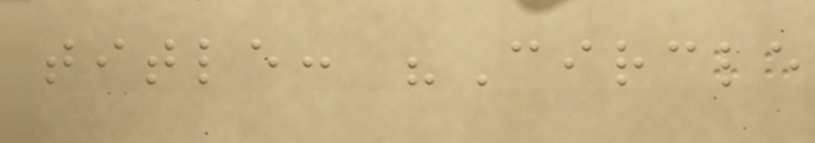title: "Circle
